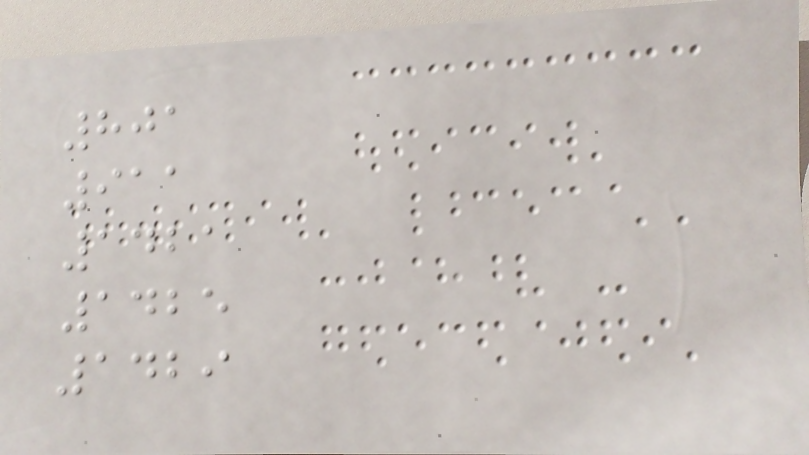801
911
1421
1425
1429
